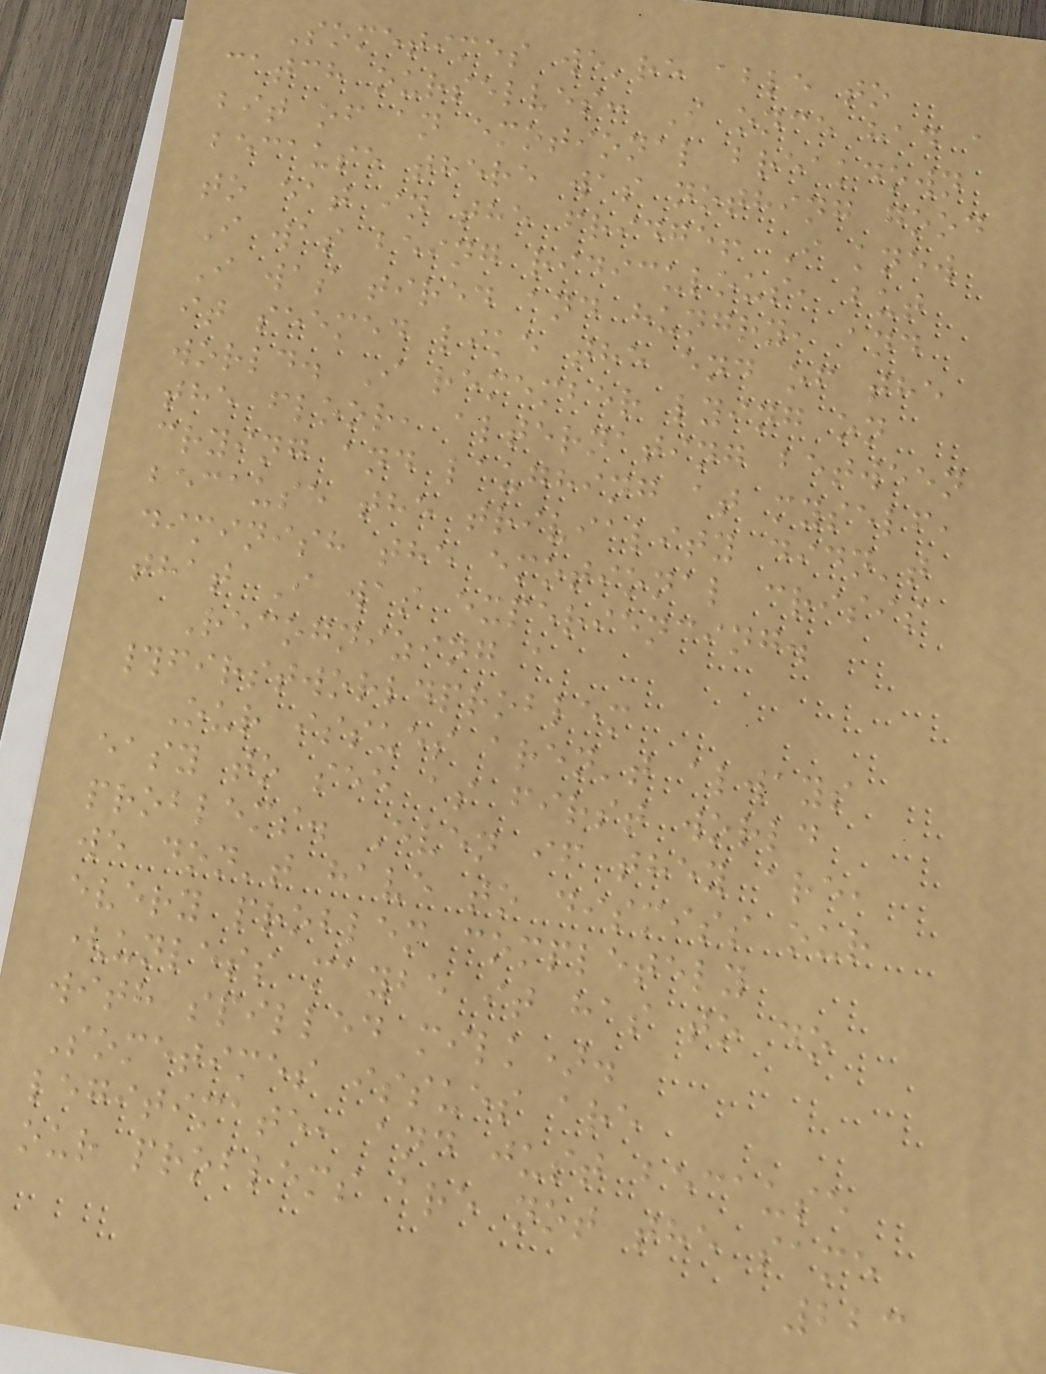Sometimes we're able to
catch ourselves: I once had a
bit of an emotional breakdown
because there was nothing good
to eat in the fridge! I knew
I was being ridiculous, but
I was tired and hungry, and
it seemed like the end of the
world. I remember lying on
the floor, alternating between
crying and laughing at myself,
because the triviality didn't
diminish the emotional crisis
that I was experiencing.
Recognizing a
#firstworldproblem
Our issues aren't always
easy to see as first world
problems. Even if they are,
we don't have to dismiss our
every problem completely
(unless maybe it has to do
with spilled milk).
Sometimes issues are
legitimate, and just because
our problems are not the same
223
